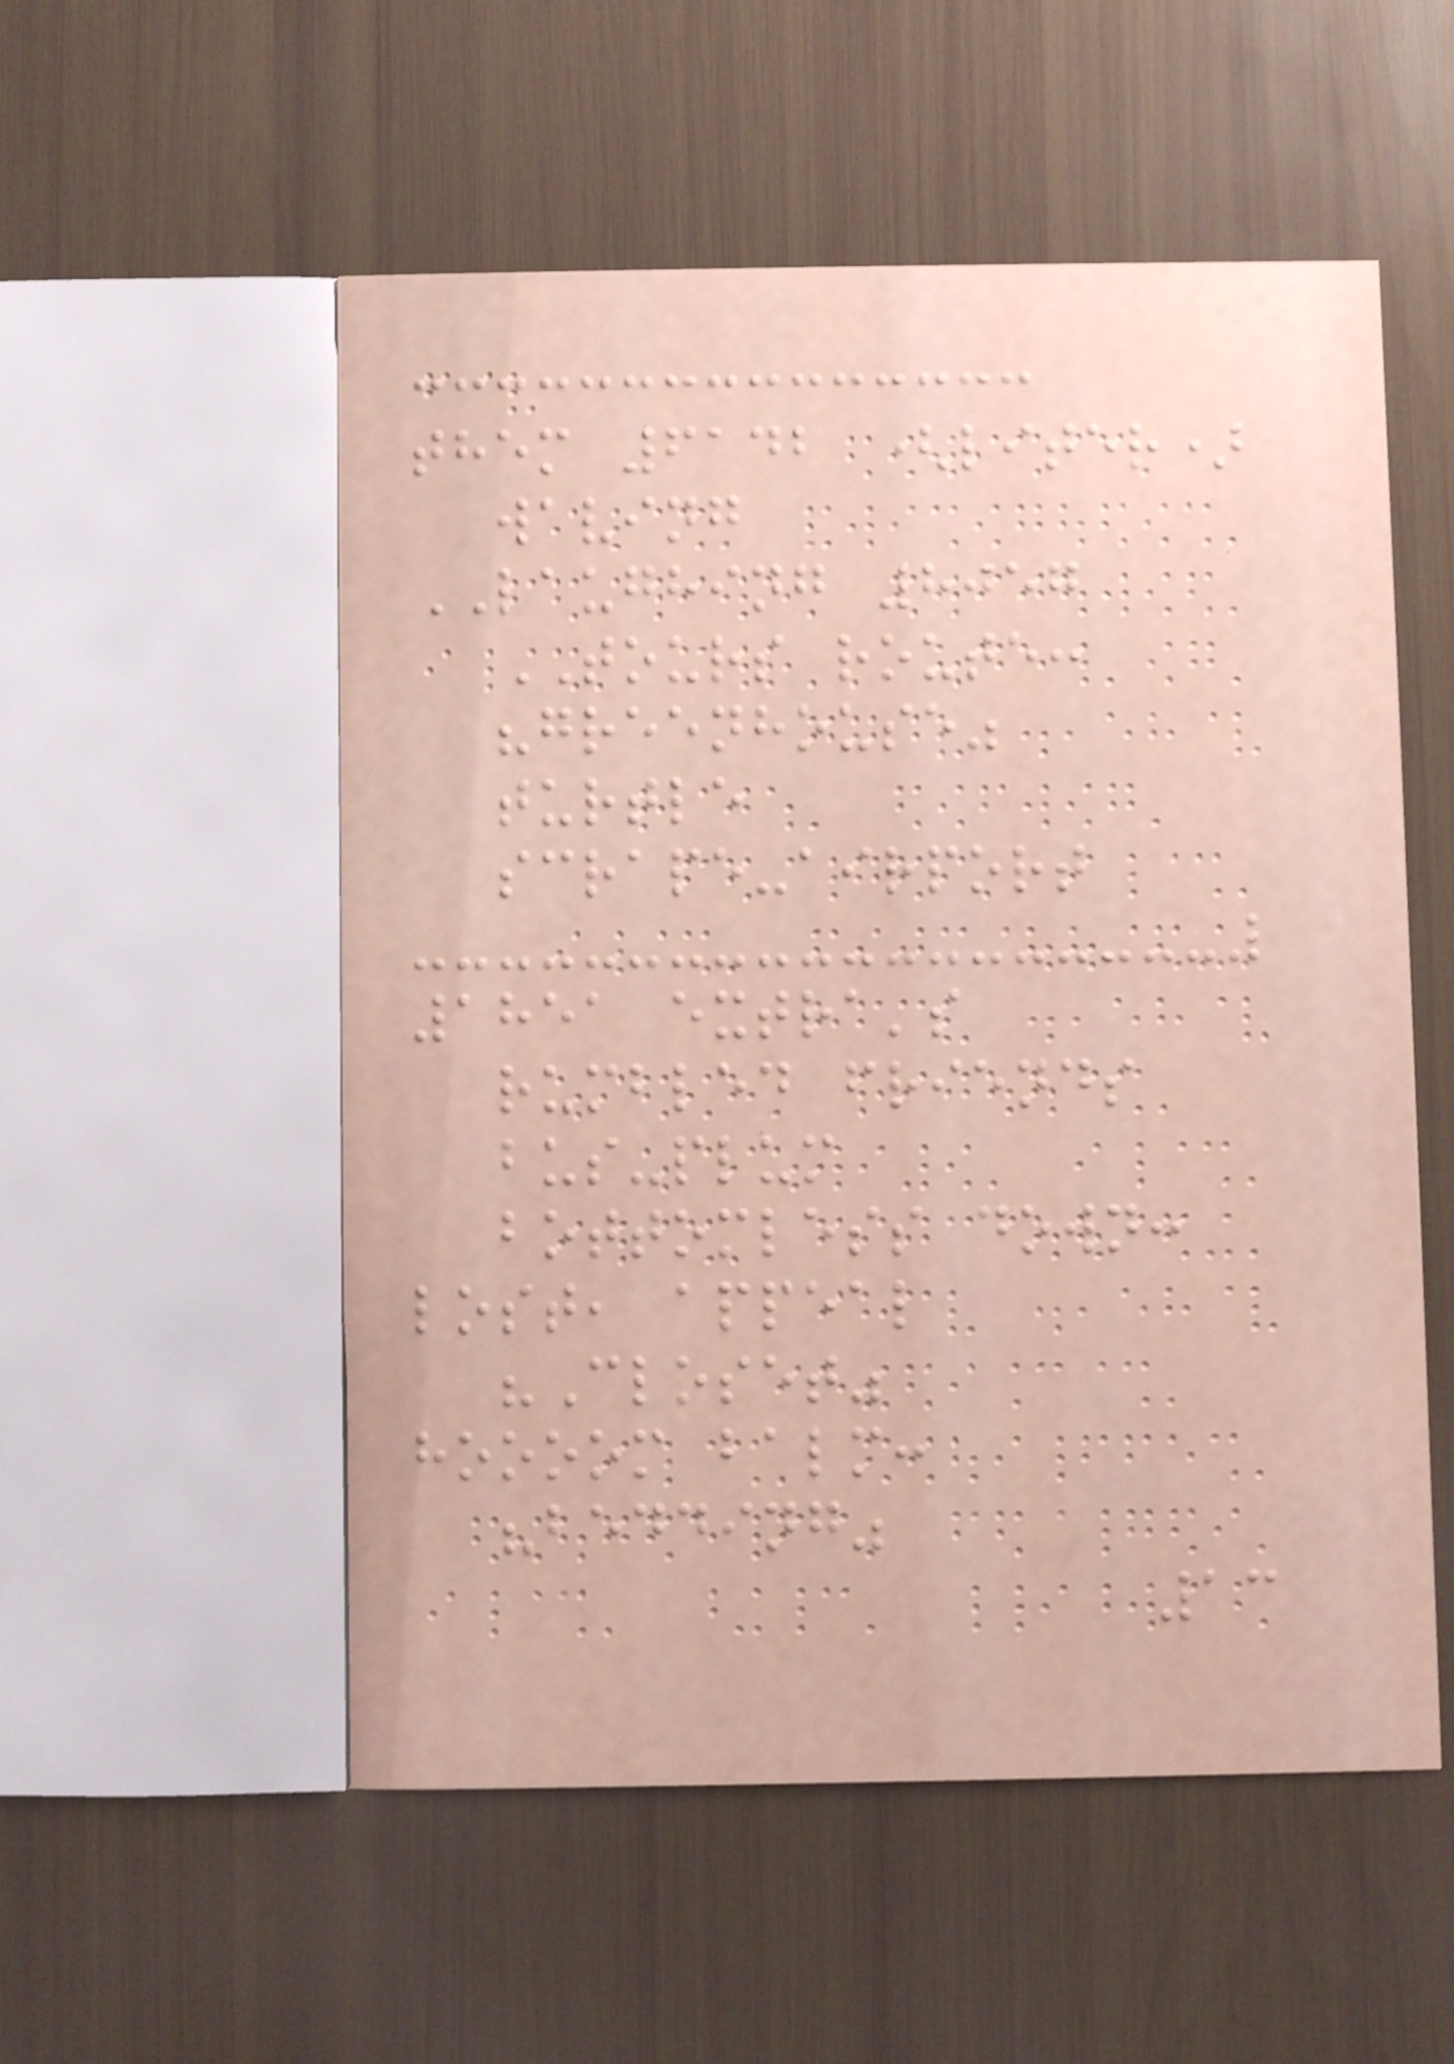them 6142 (liter)
waving
LAUGHING 8057
TOURS route:
"greenhouse"
turtle
scrape-airport
1851 extra's
rumbled friends
bus-plum
bottomless down:
lost, appeal
"Closet"
hoooom balm:
"bedding"
13
